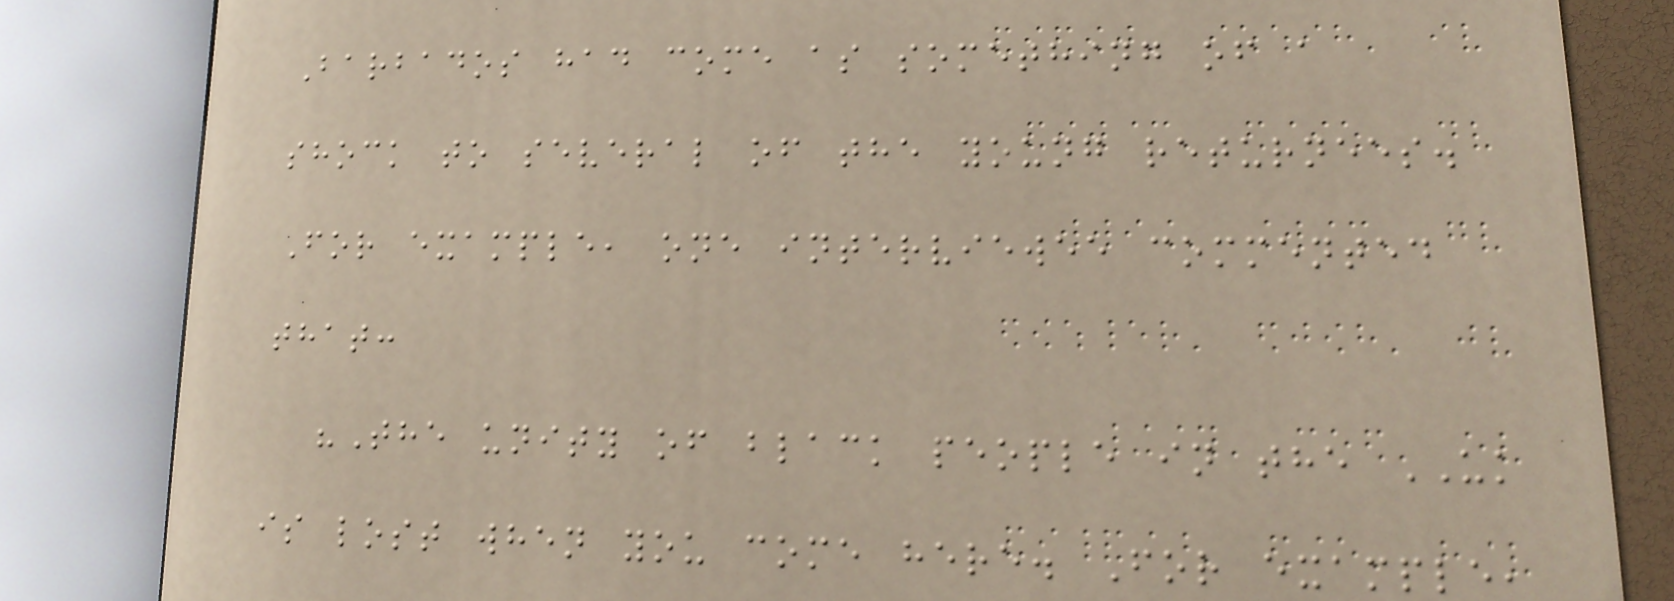Barbados had come as something of a
shock to several of the young returnees.
For example, one interviewee commented
that:
"The unity of black people in the UK
is lost when you come here. For example,
